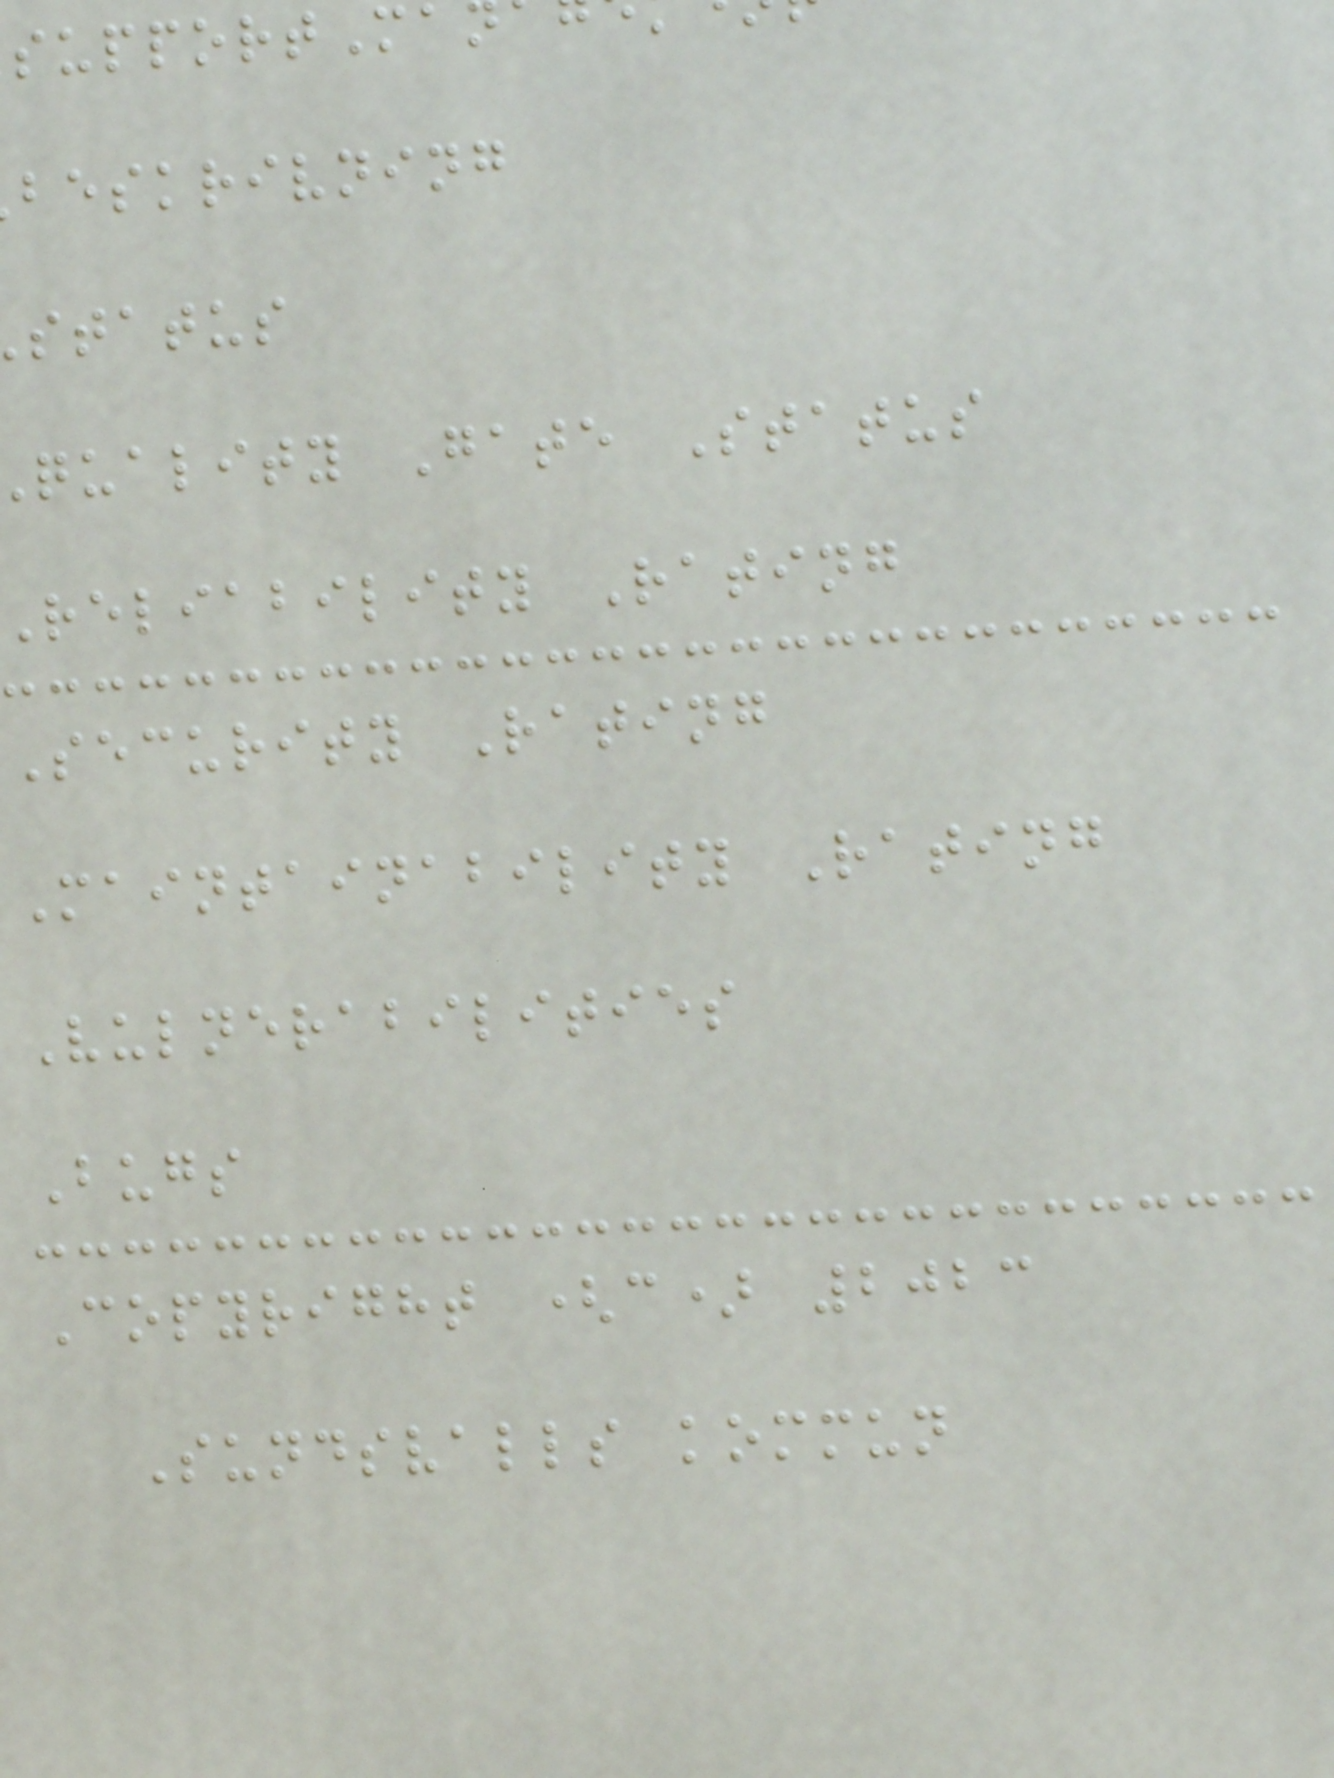beskrivning
status
quality Gate Status
reliability Rating
Security Rating
Maintainability Rating
Vulnerabilities
Bugs
Copyright (c) 2023
Sundsvalls kommun
